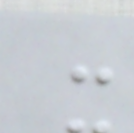x
